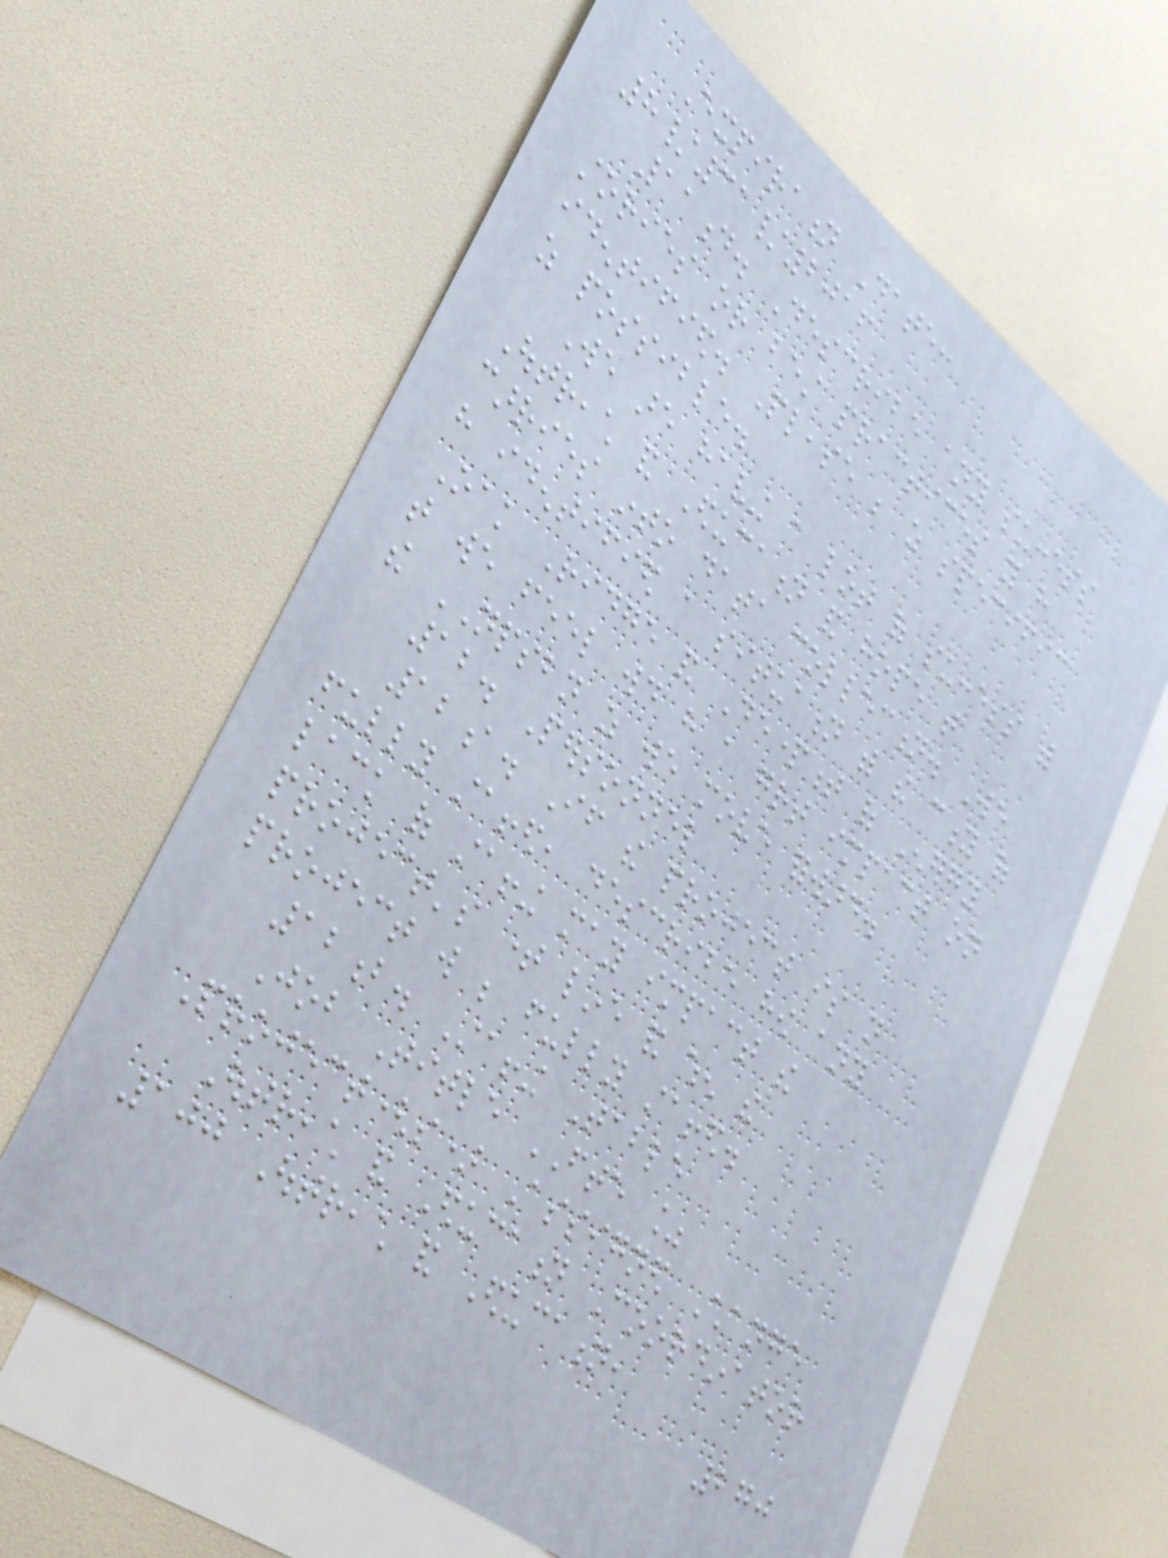Expiration Date:
8/31/2016
11d. Describe any success
stories or best practices you have
identified. Please be as specific
as possible.
We are having a lot of success with
Outreach and Education and hope that
carries into data collection. We
have identified a situation with the city of
Oak Ridge and Department of Energy
that we feel would have a great impact on
the NPSBN as we move forward.
12. Personnel
12a. If the project is not
fully staffed, describe how any
lack of staffing may impact the
project's time line and when the
project will be fully staffed.
12b. Staffing Table
Job Title FTE %
Project(s) Assigned Change
Outreach and Education Coordinator
100 Outreach and Education,
270
